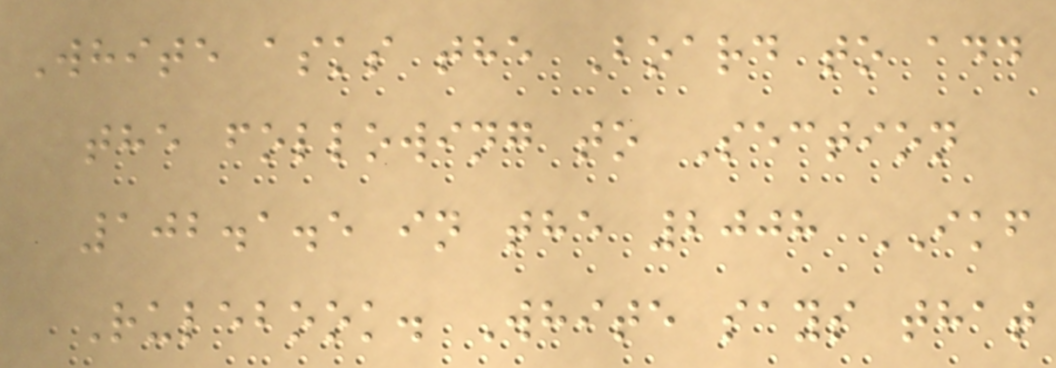White asks the Board to add
the following to Section
102.1.5 in the 2008 IKF
Rulebook. White says that
